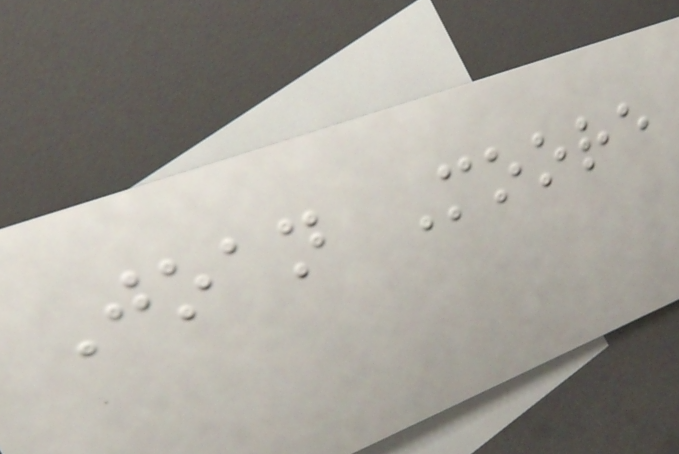Joan Moore
